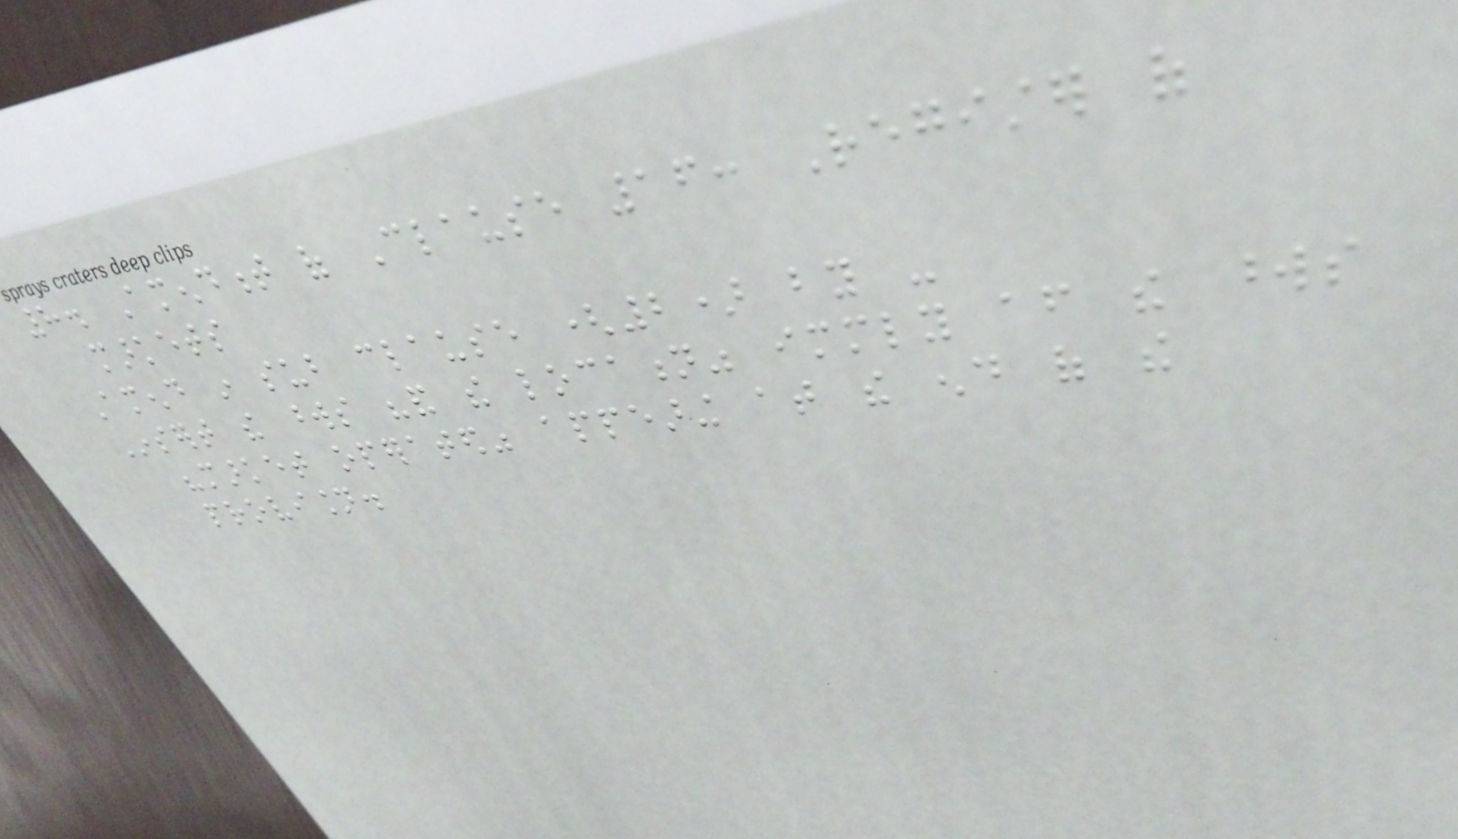8. Amendment of Clause 16: Register of
markets
Amend in sub clause (2) by -
Insert the words "and the location" immediately after the words
"market operated" appearing at the end of the
provision.
